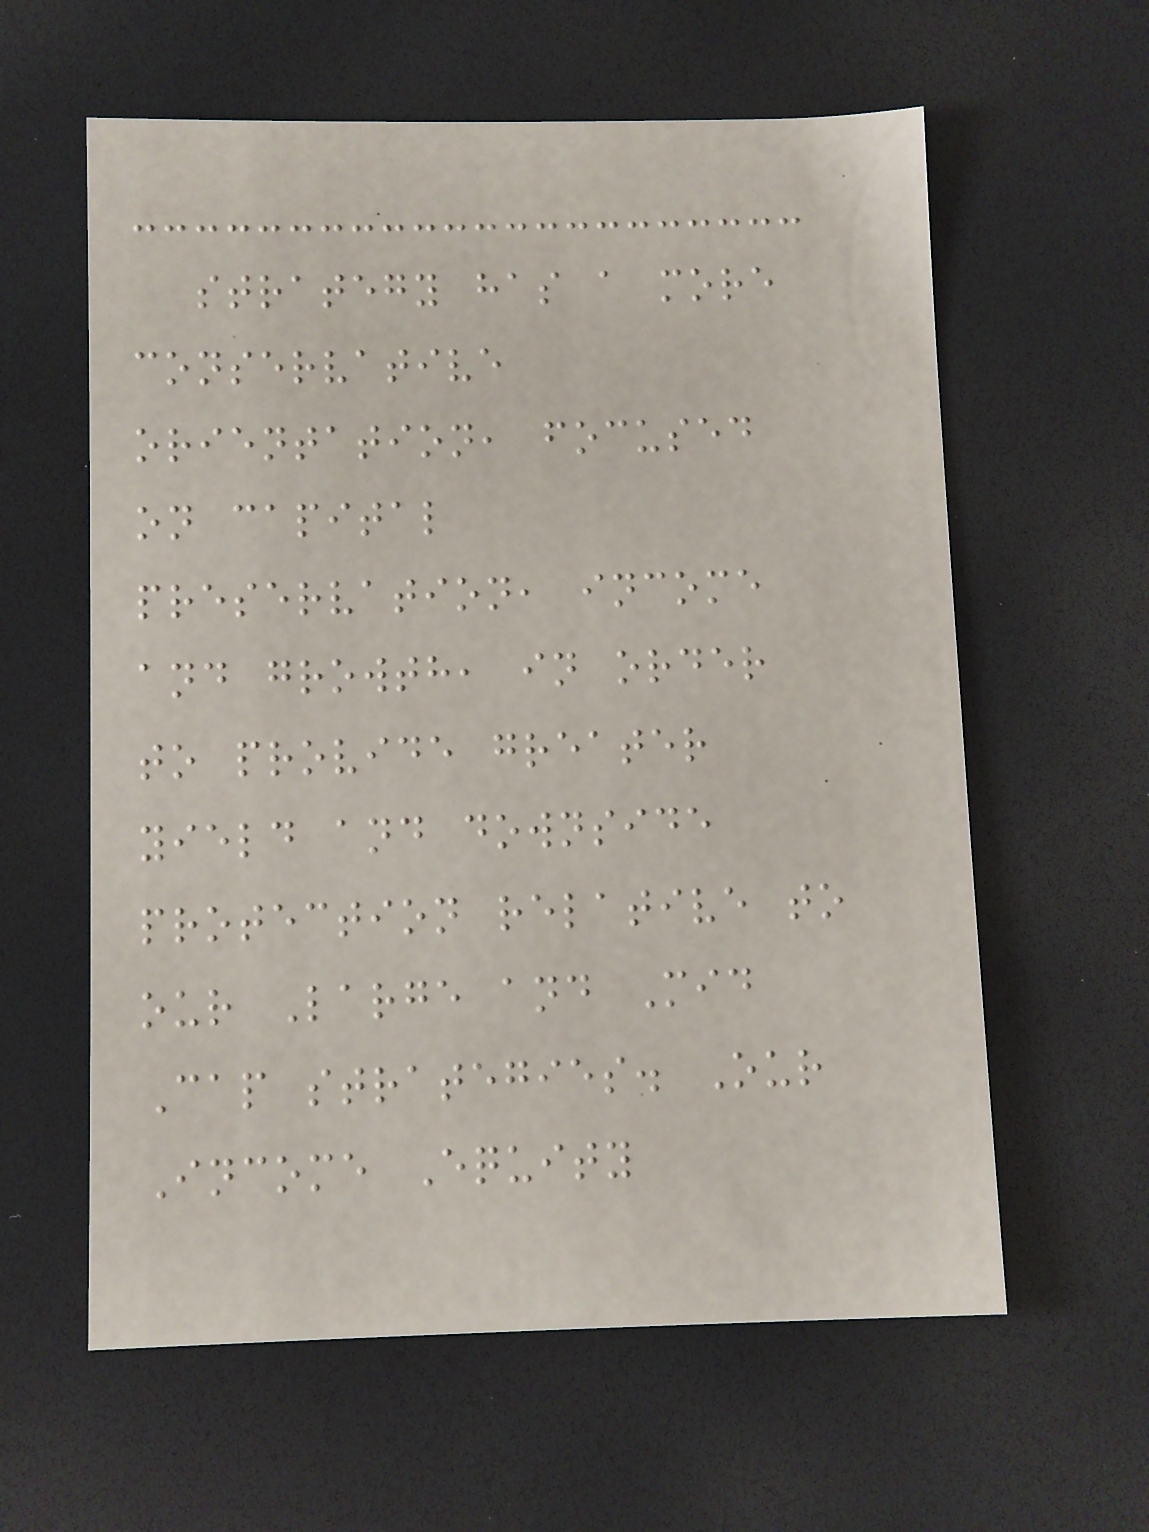strategy has a more
conservative
orientation, focused
on capital
preservation, income
and growth, in order
to provide greater
yield and downside
protection relative to
our Large and Mid
Cap strategies. Our
Income Equity
